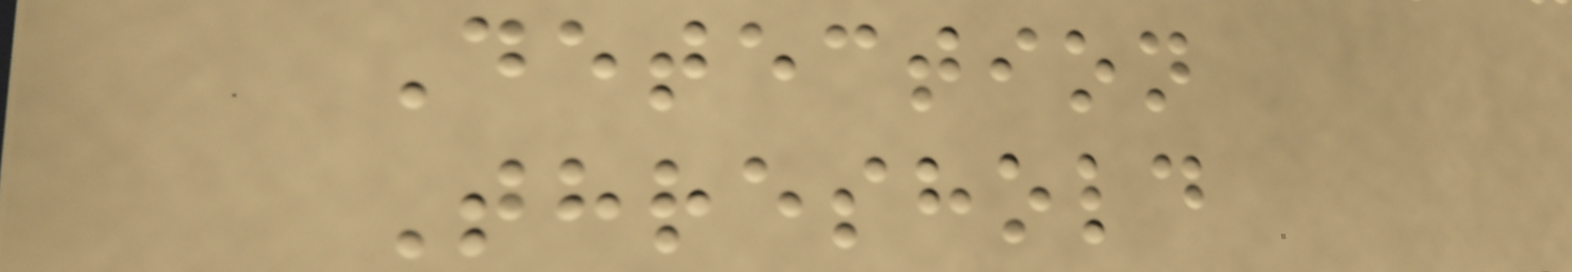Detection
Threshold
